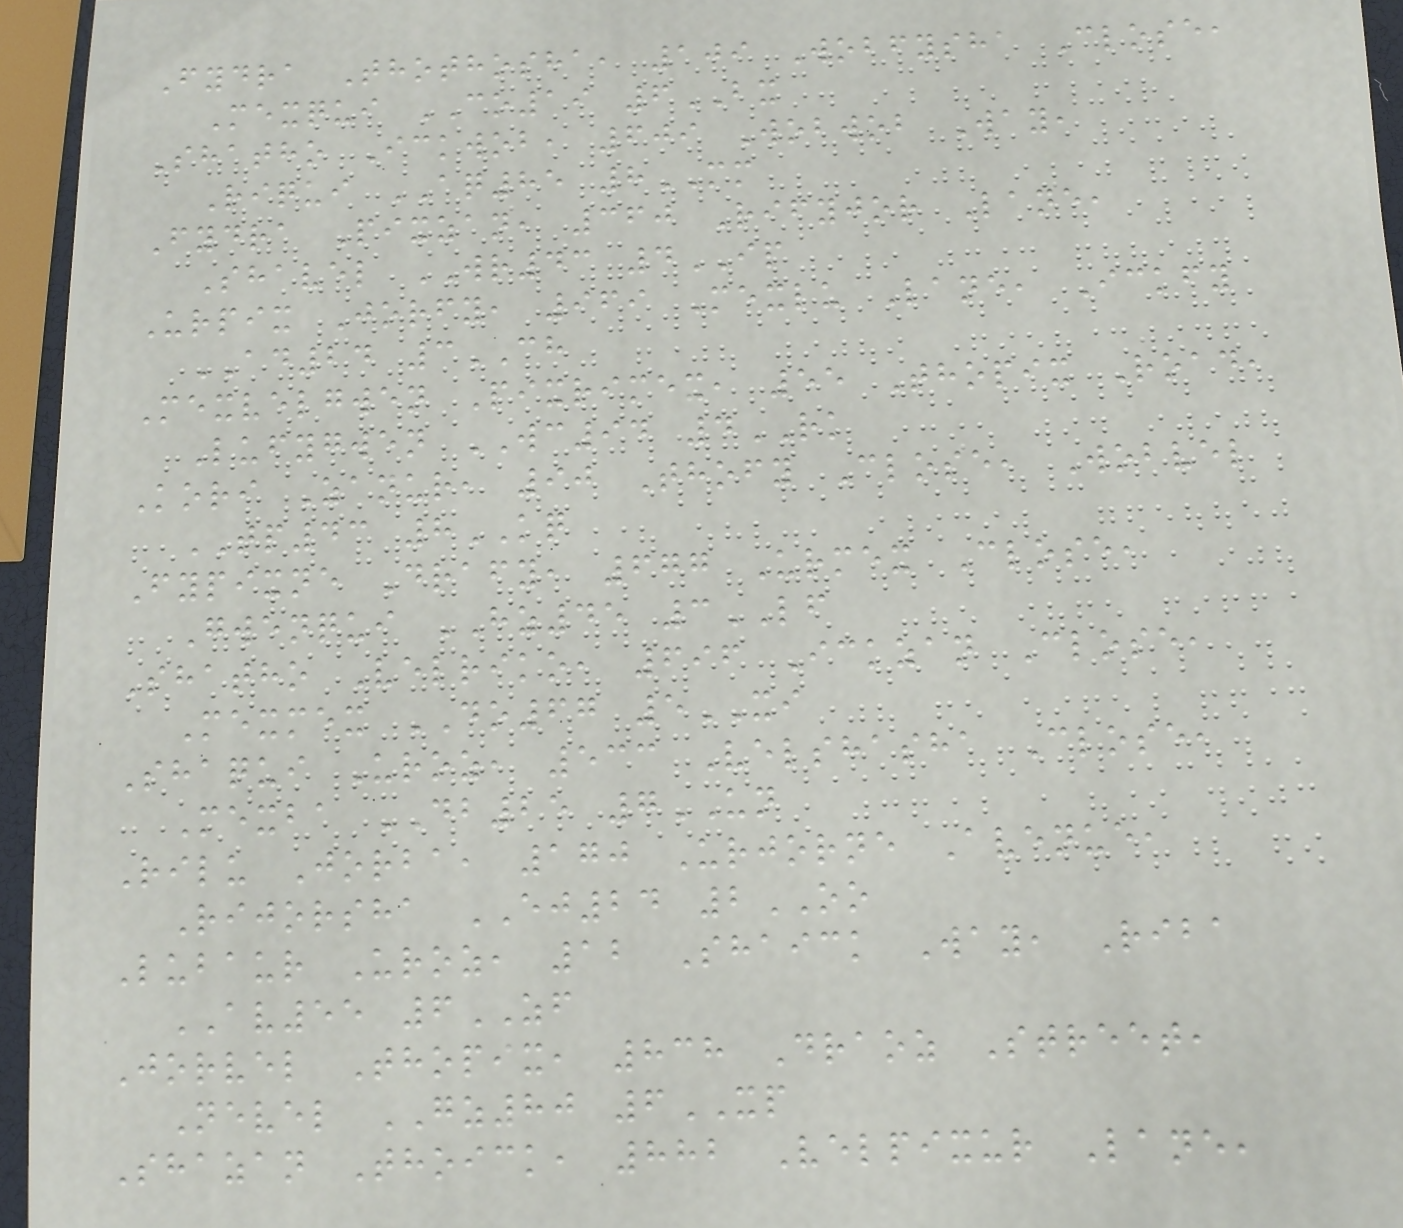Fydra Thothosha, 109 Wobfysha Close,
Mexqui CO19 6BX
Shatho Ickwob, 609 Wobwob Way,
Riqui AQ85 8MM
Fydra Pixzan, 360 Rifyjor Lane,
Shavel WR43 4IP
Urpix Jorfy, 969 Mexlu Lane, Ickfy
AD24 3CH
Mexvelgwen Pixrimex, 55 Thopix Road,
Lufygwen WC94 4RK
Kori Zanur, 90 Thofy Close, Wobvel
TP43 8KQ
Fypixne Drafy, 677 Urmex Close,
Gwenqui HZ45 3LF
Shatho Velriko, 696 Ickzan Close,
Mexmex DO67 5XI
Shaqui Uroz, 533 Velshasha Close,
Mexba DB25 7UN
Rilu Jorba, 170 Urjorne Avenue,
Rijorsha EJ24 2OO
Lubaur Uroz, 12 Shaick Way, Riba
AV55 6ZF
Jorvel Thopix, 838 Draoz Street,
Nevel GZ80 6XP
Shazan Thoick, 882 Velpixur Lane,
